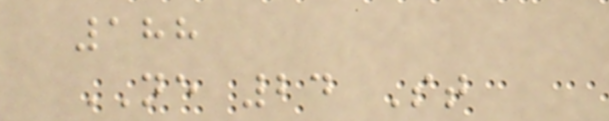188
NE 24 St
